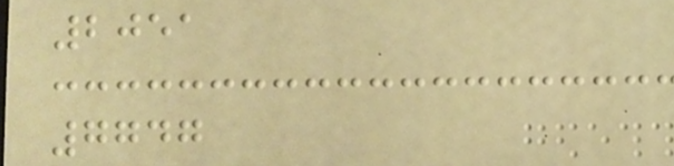2051
7747
